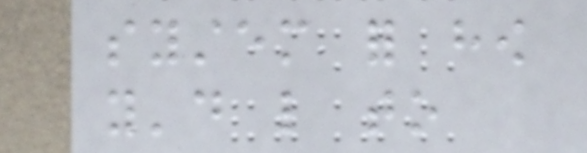system for how
you'd like to
